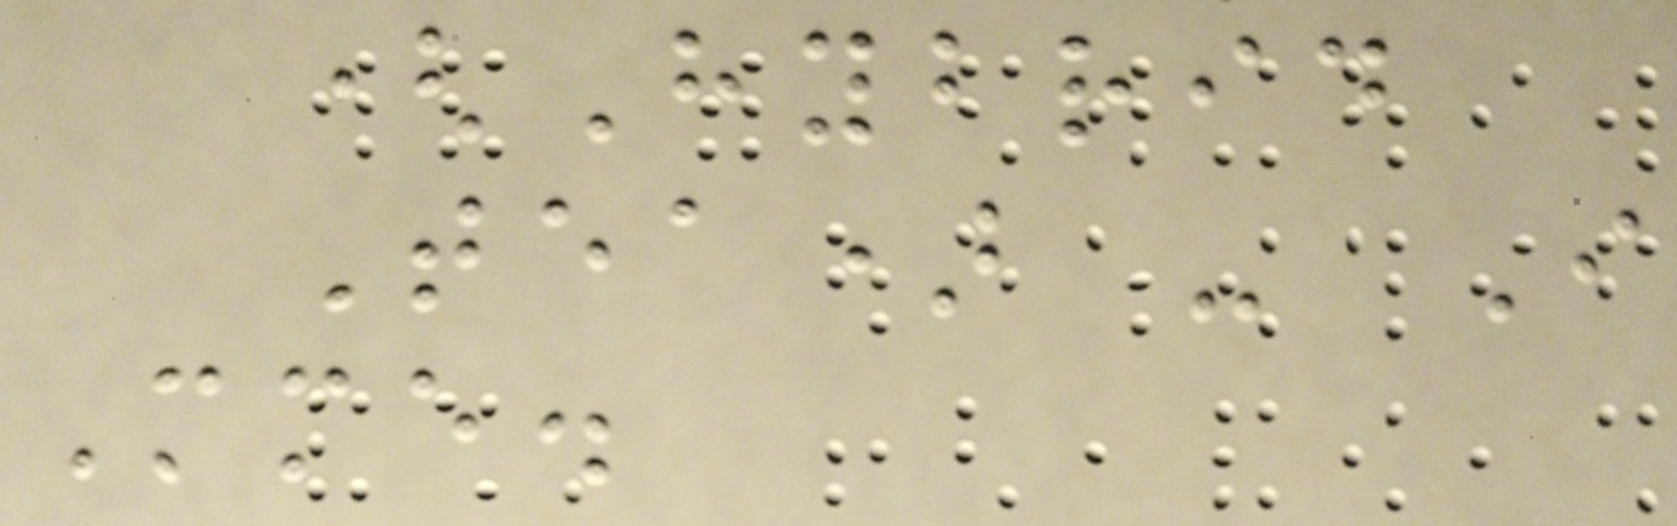(Hybrid
Tea) - I
Mme.
